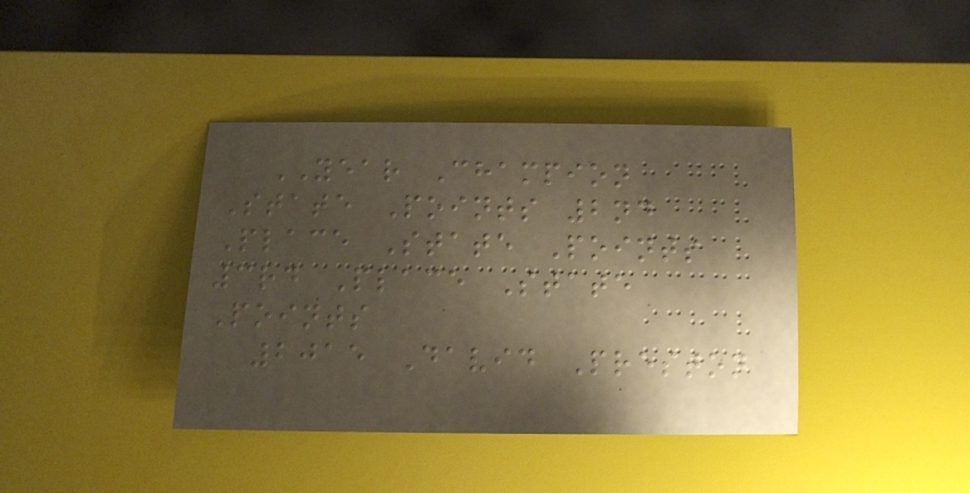YEAR Champion
State Points 2nd
Place State Points
3rd Place State
Points
2015 David Preston
